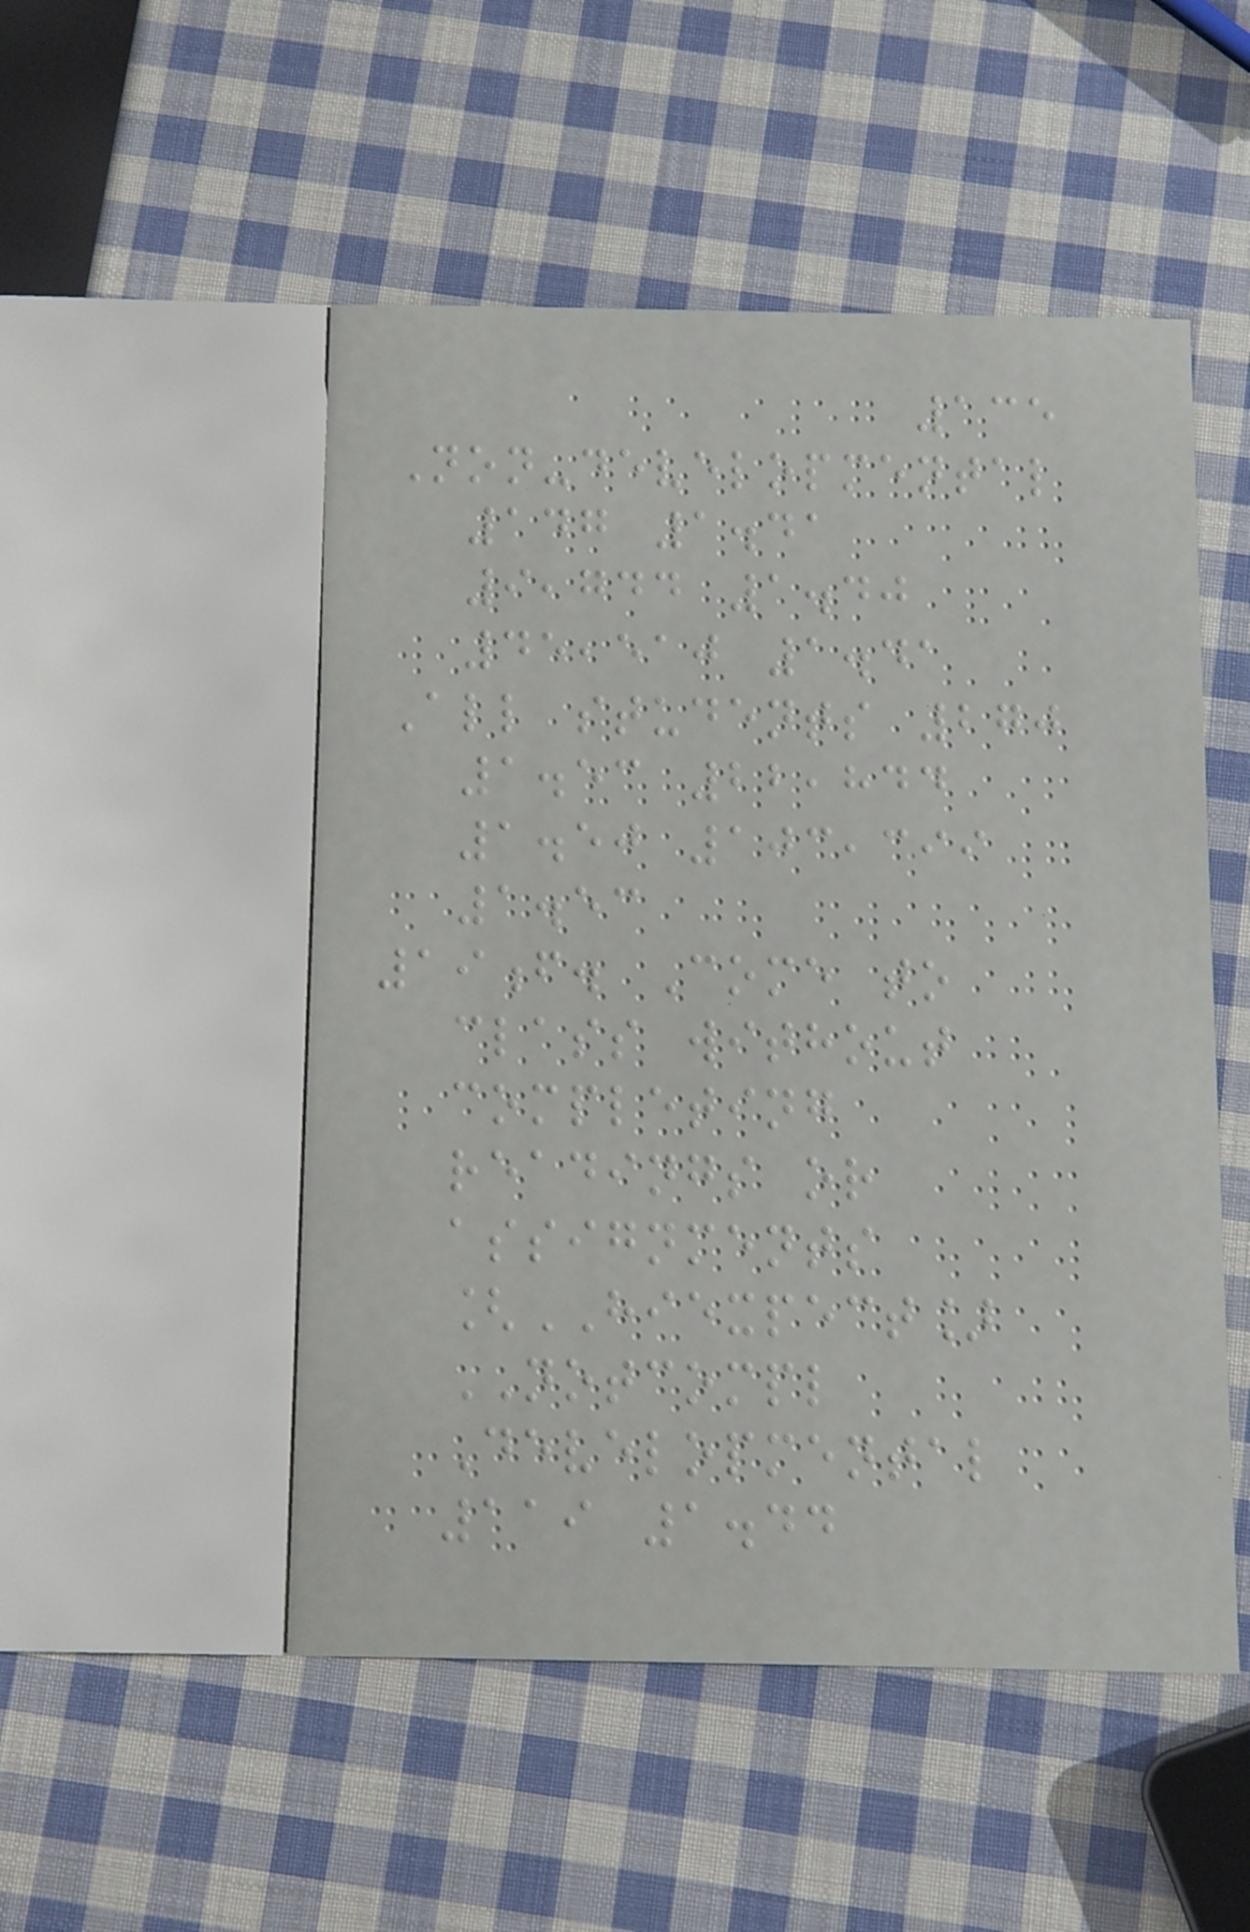135
Non-developmental
147 1.41
9,744 1.40
45,510 1.41
All students 270
1.53 22,844
1.50 103,399
1.53
19f. Come to
class without
completing
readings or
assignments
[HIEXPECT]
NOTCOMPL
Developmental
119 1.44
